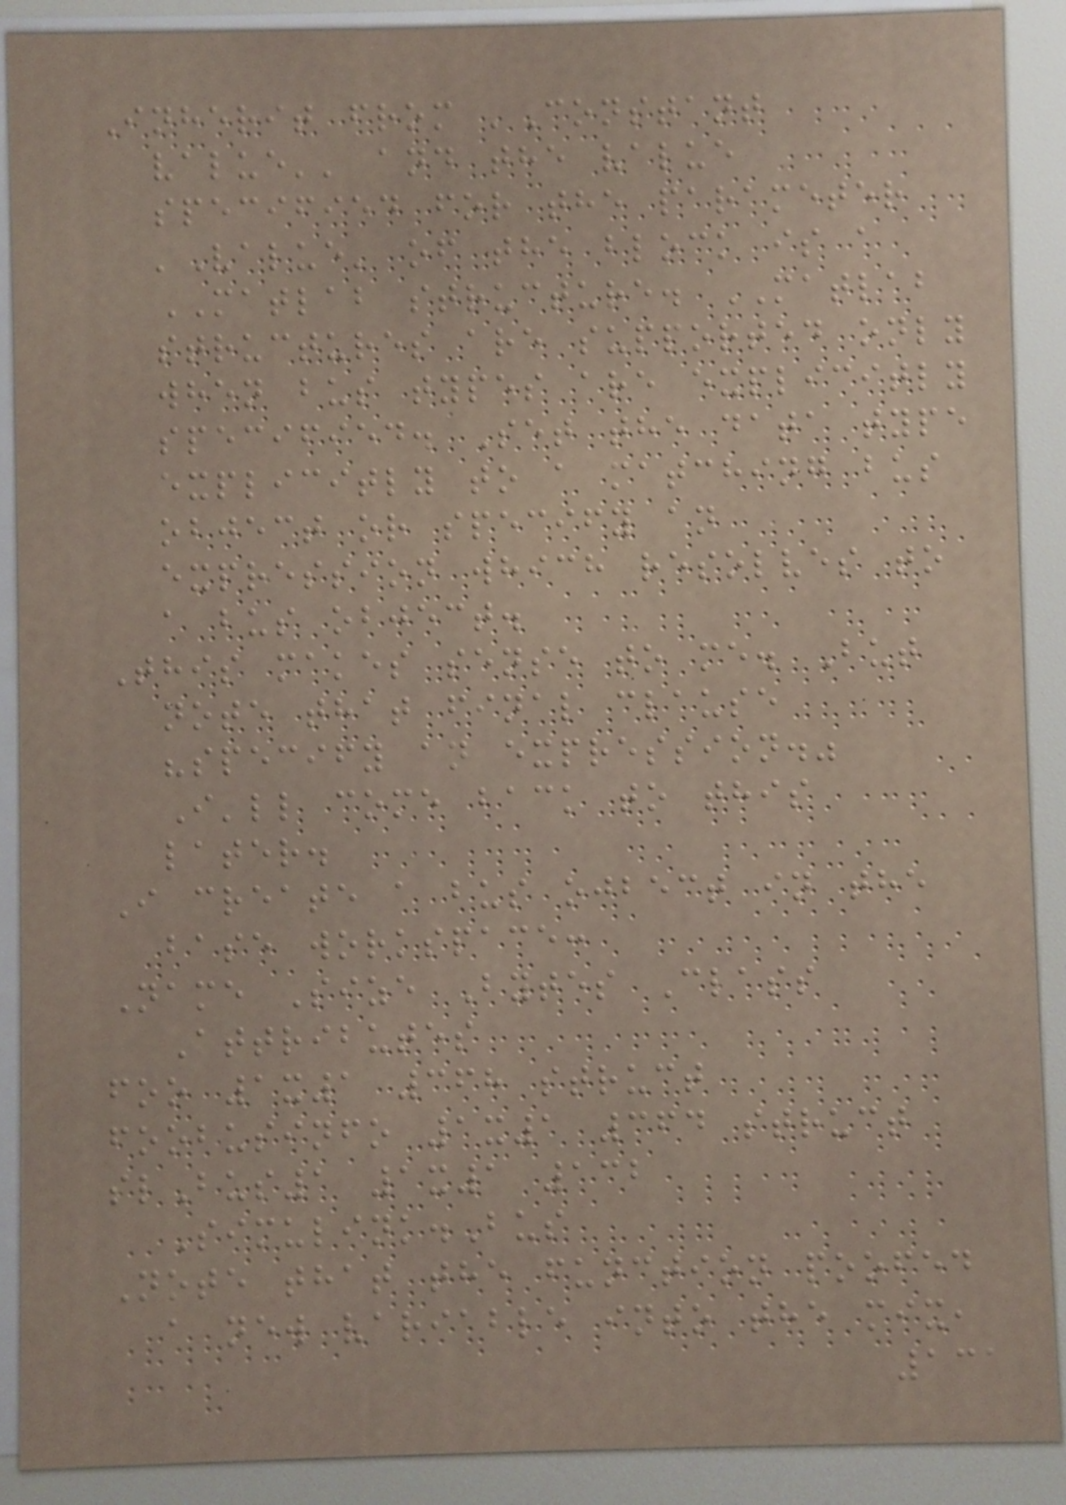Inherit from 'Constant
value'' and the value
specified for the parameter
'Value' of the block is a
MATLAB structure. MATLAB
structures are supported only
when bus types are explicitly
specified. Set the data type
explicitly to a matching bus
object or specify an
expression which resolves to
a bus object.
This makes sense to me. But
note that final clause
"specify an expression."
I'll come back to this
later.
I create a bus ojbect in the
base workspace:
Name Size Bytes Class
Attributes
foo 1x1 368 struct
foobusinfo 1x1 364 struct
slBus1 1x1 132
Simulink.Bus
Note that the function poofed
a new variable into the mix,
131
